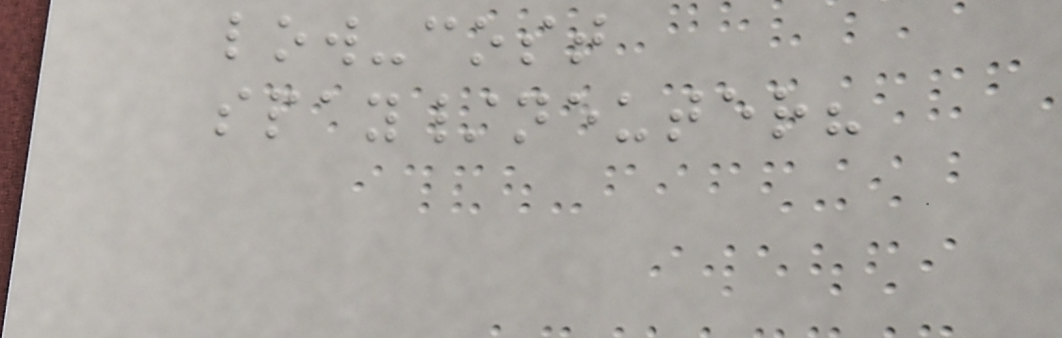low-cost
spay/neuter?
